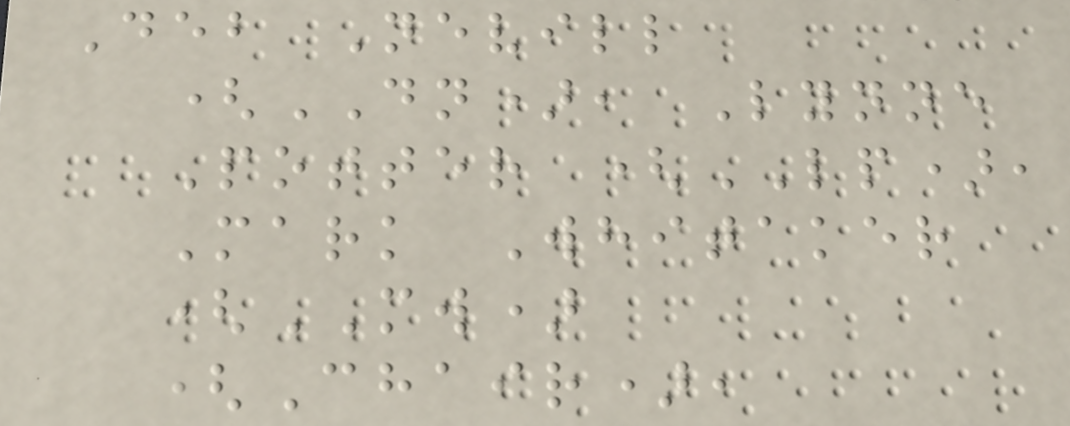Deb Nevill
(DN), Lynne
Potter (LP),
Mark Whitaker
(MW)
(Chair),
